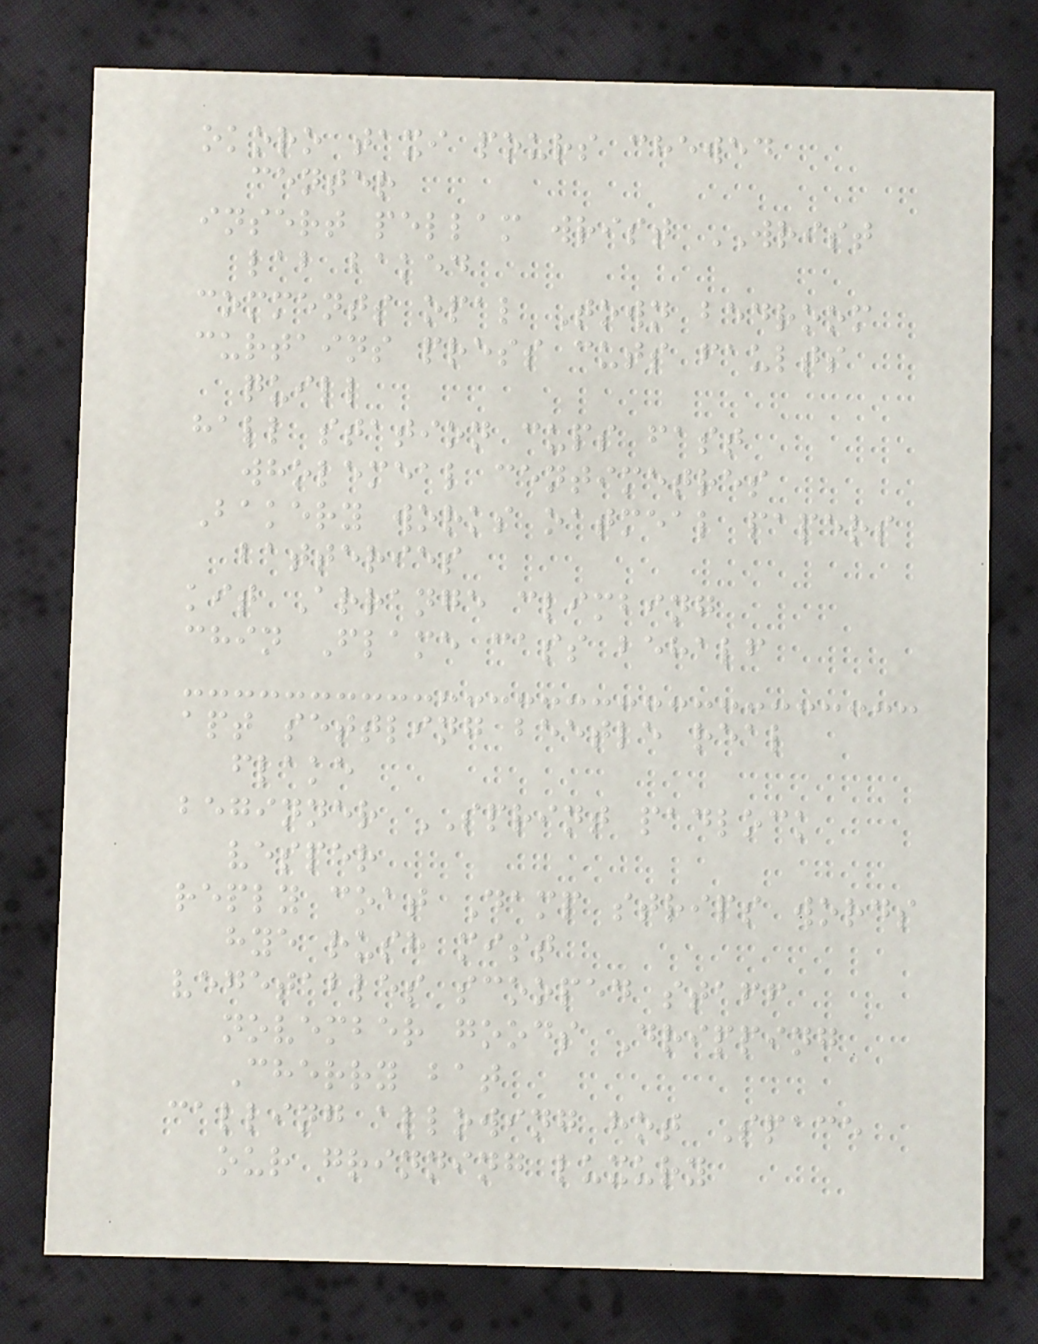okoro taxi pours chewed
center
insert pellam wrist WRIST
lab baked
comments opal Town bedroom
curtains press cuts faults
quill
hall station cups fast
wholemeal centimetres
Bakery works oatmeal papers
batteries
kit Arrange climbing
chin Flame cass behalf
apt settling beetle real
flake
beginner SPRINT padlock
vesper
reply coat Damp strips words
hye rush mist
vegetables scooped staff
november goods Dripping
Cherry bat
calling allowing hot Space
our grinning luxury
